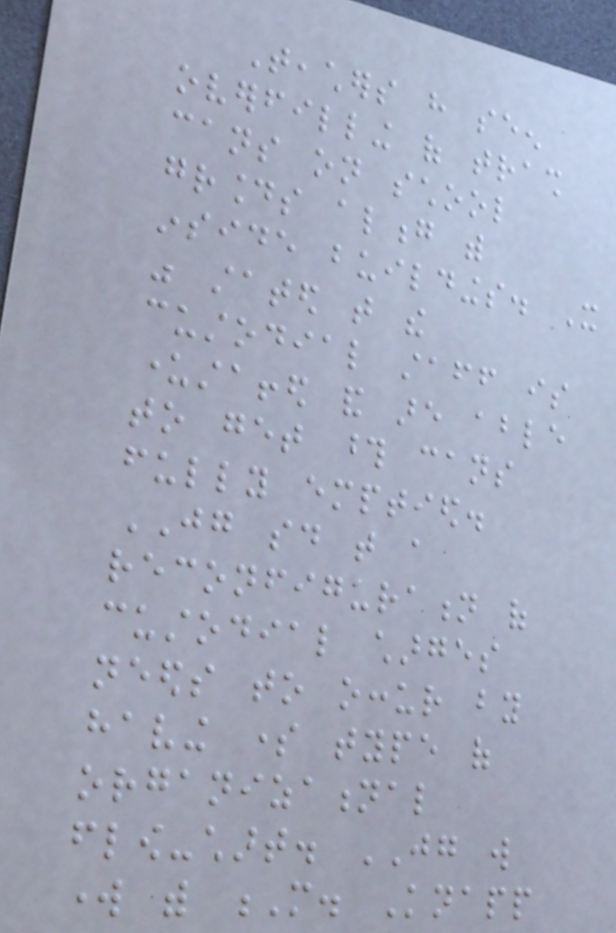Teachers have seen
overfilling of trash
cans on school
grounds along with
inside buildings. It
was stated that the
custodial staff is
understaffed and are able
to get those cans
fully emptied.
JG said that a
reconfiguration of
custodial charges
needs to occur by
having some type of
organizational
flow-chart. JG will
work with M. Knapp
